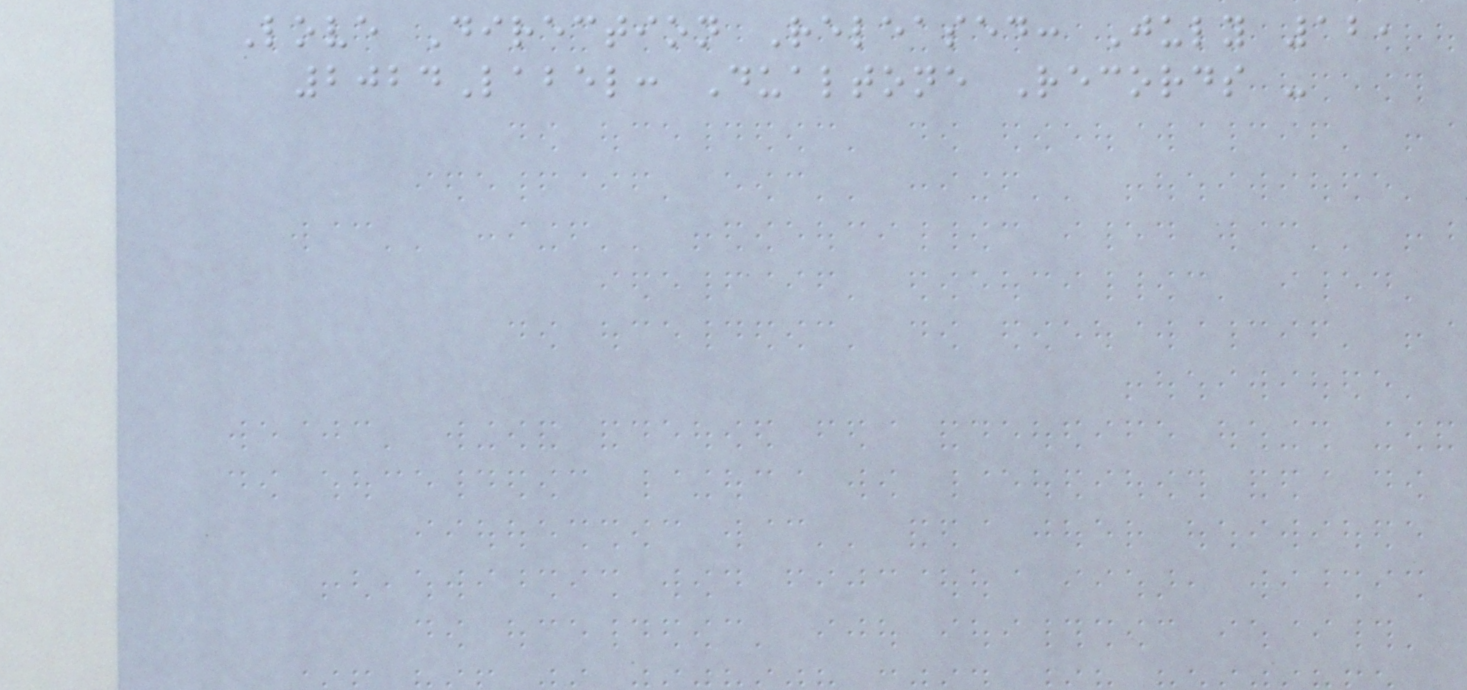Love Direction Released: July 12,
2024Label: Dualtone Records -
